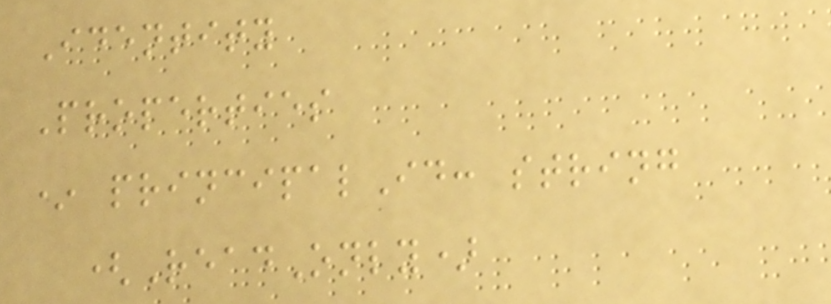Identity
Properties
* principalId: string
(ReadOnly)
